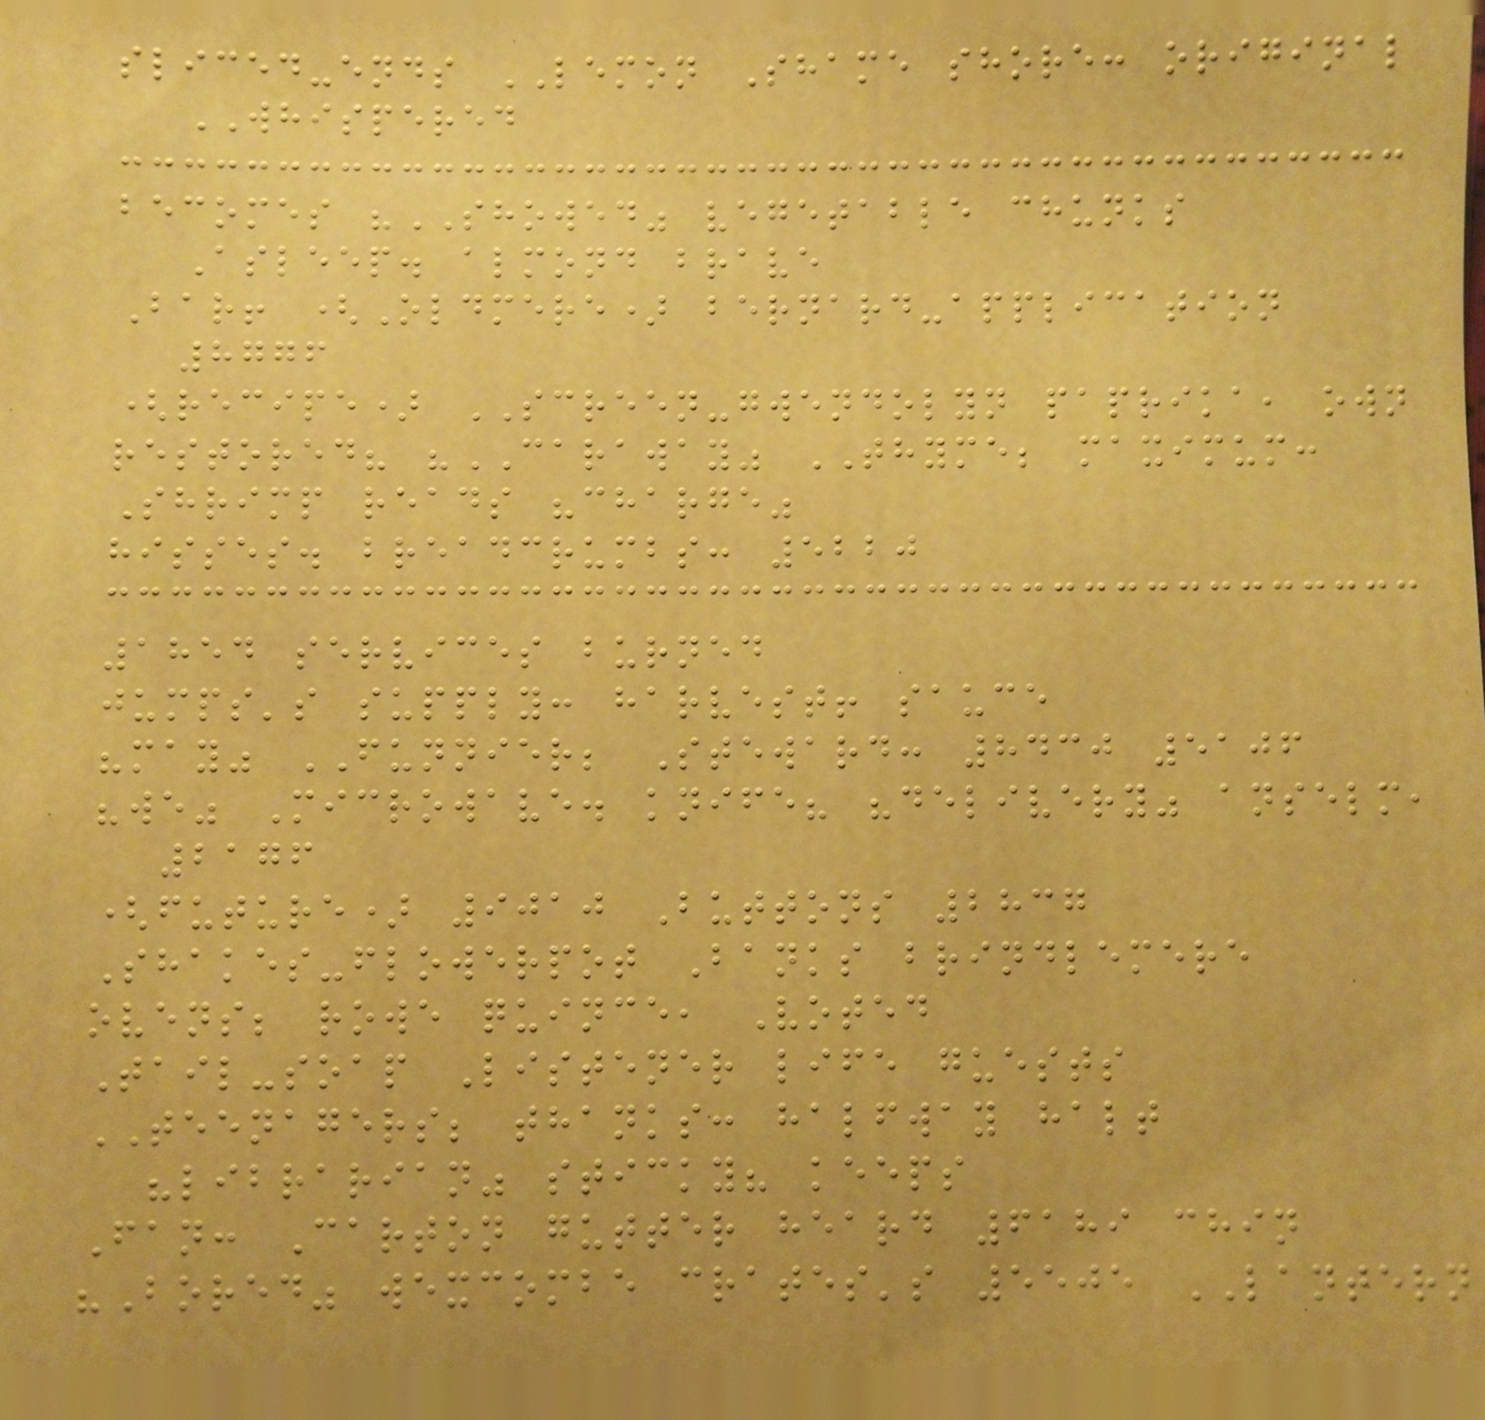sliced-ends LEMON Shame shore: original
WHISPERED
becomes "SHOWED" vegetable chunks
Asleep. almond brave
Bar! (Oldmere) bernard-application
8776
(recipe) SCREEN-gwendolyn paprika, own
restored? "CARAWAY" THYME; maximum:
Shrimp reads "charge"
hisses. breadcrumbs: 5220
1854 services burned
jumps's supply: harvest! sauce
"may" FUNNIER; Steward: 8430 5106
"we" Microwave. knife? "delivery" anselm,
2176
(future) 9010 Buttons 2837
Shakes-flowerpot Banks brindlemere
ovens; rowe quince, Voted
Tail-soap Listener life guests
TEENAGERS; thanks: halfway halt
"librarian" sticky? keeps
Fan: Carton gutter heard 6189 chin
"Bored" wexcombe crates's 5505 LANTERN
